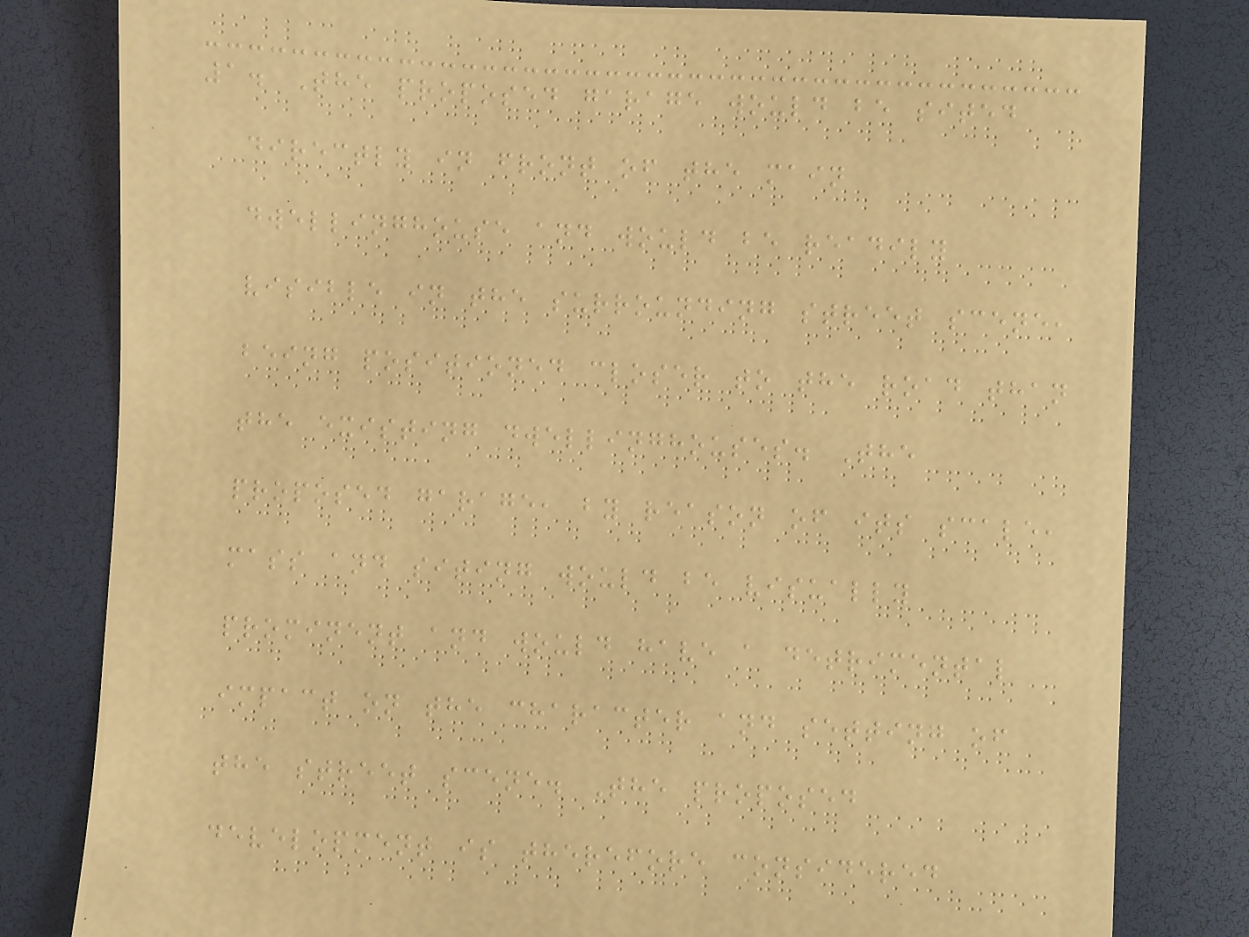1. The proposed garage would be sited
directly in front of the main
dwellinghouse and would be readily
visible in the surrounding street scene,
being positioned closer to the road than
the existing dwellinghouses. The
proposed garage, by reason of its scale,
mass and siting would be visually
prominent and would have a detrimental
impact on the character and setting of
the street scene. The proposed
development is therefore considered
